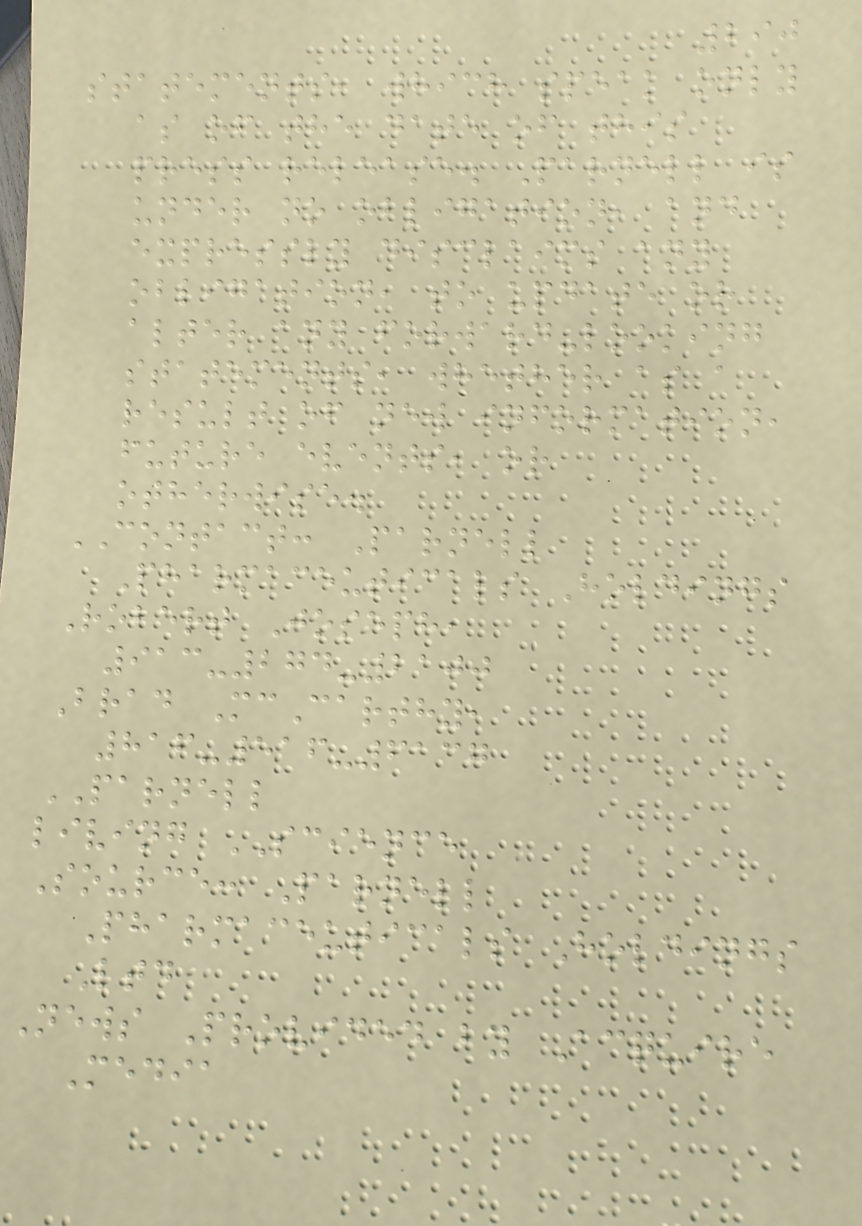290
statements, which speak only
as of the date of this
press release. Parnell is
under no obligation, and
expressly disclaims any
obligation, to update or
alter any forward-looking
statements, whether as a
result of new information,
future events, or
otherwise.
CONTACT: Parnell
Pharmaceuticals Holdings
Robert Joseph,
913-274-2100
Brad McCarthy,
816-516-6137
PARNELL
living SCIENCE
Source: Parnell
Pharmaceuticals Holdings
Ltd
News Provided by Acquire
Media
